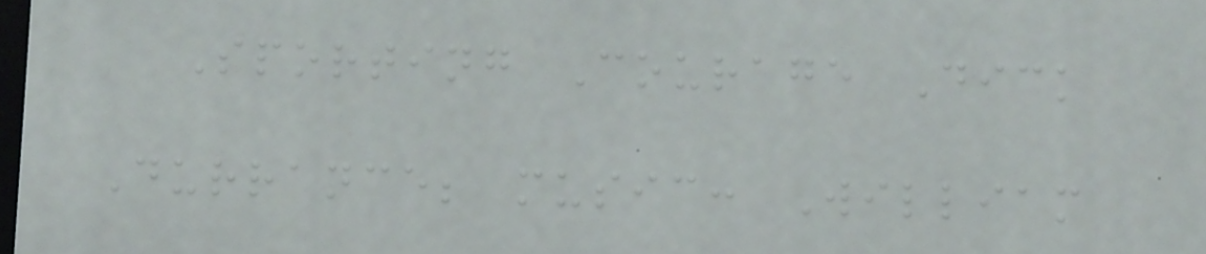Sporting Courage Dick
Durrance; music: William
